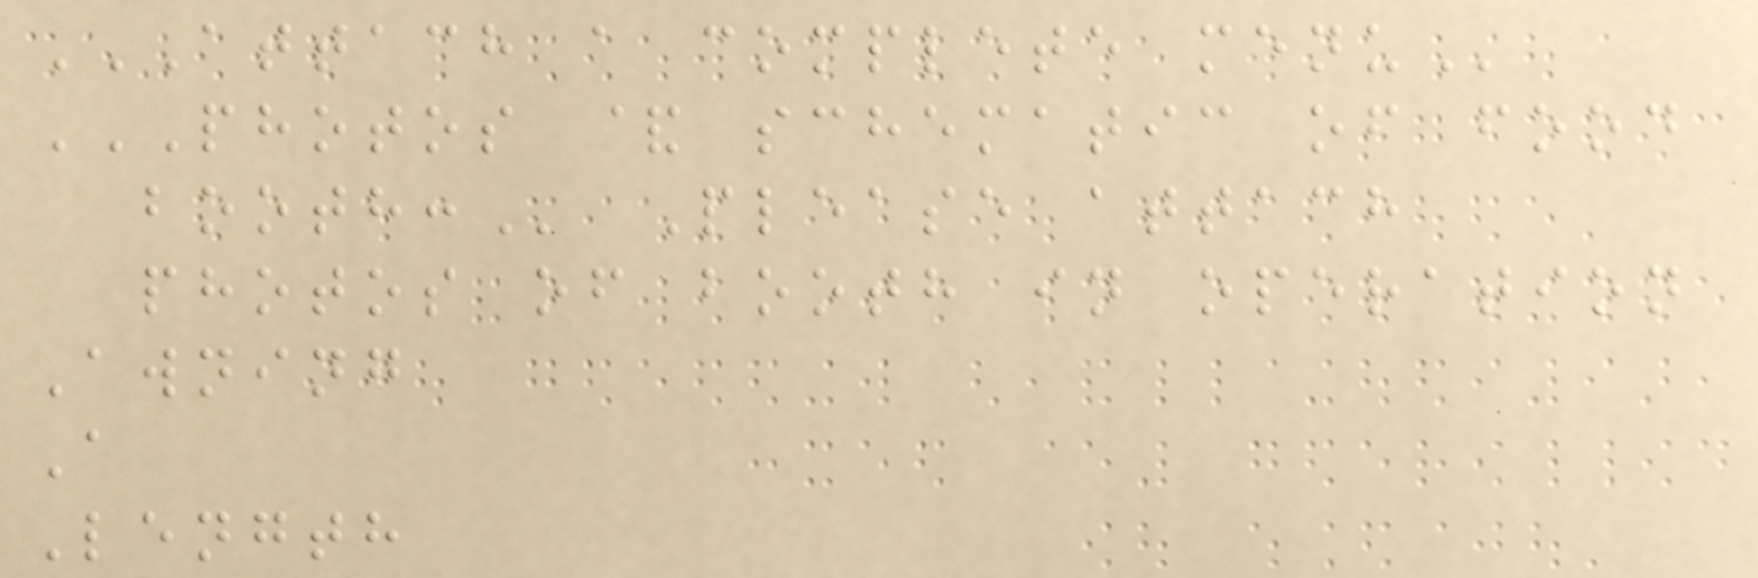ATTACH A COMPLETE MENU
PHOTOS & SCHEMATIC OF FOOD
BOOTH: Please attach
photos of booth in operation
Awning
A
Length
